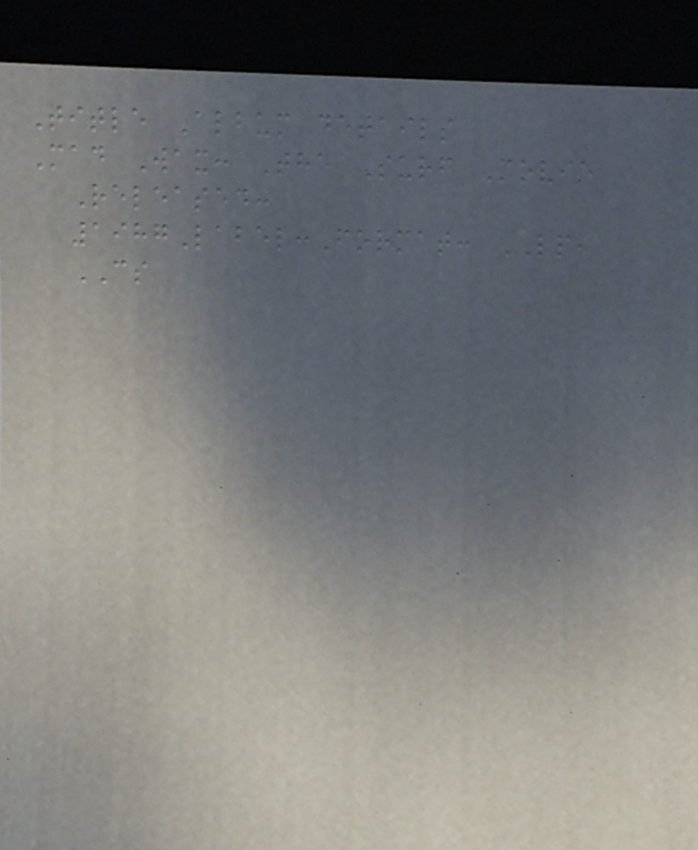Title Album details
Mad Wax: The Surf Movie
Released:
1987Label:Format: LP,
CS
